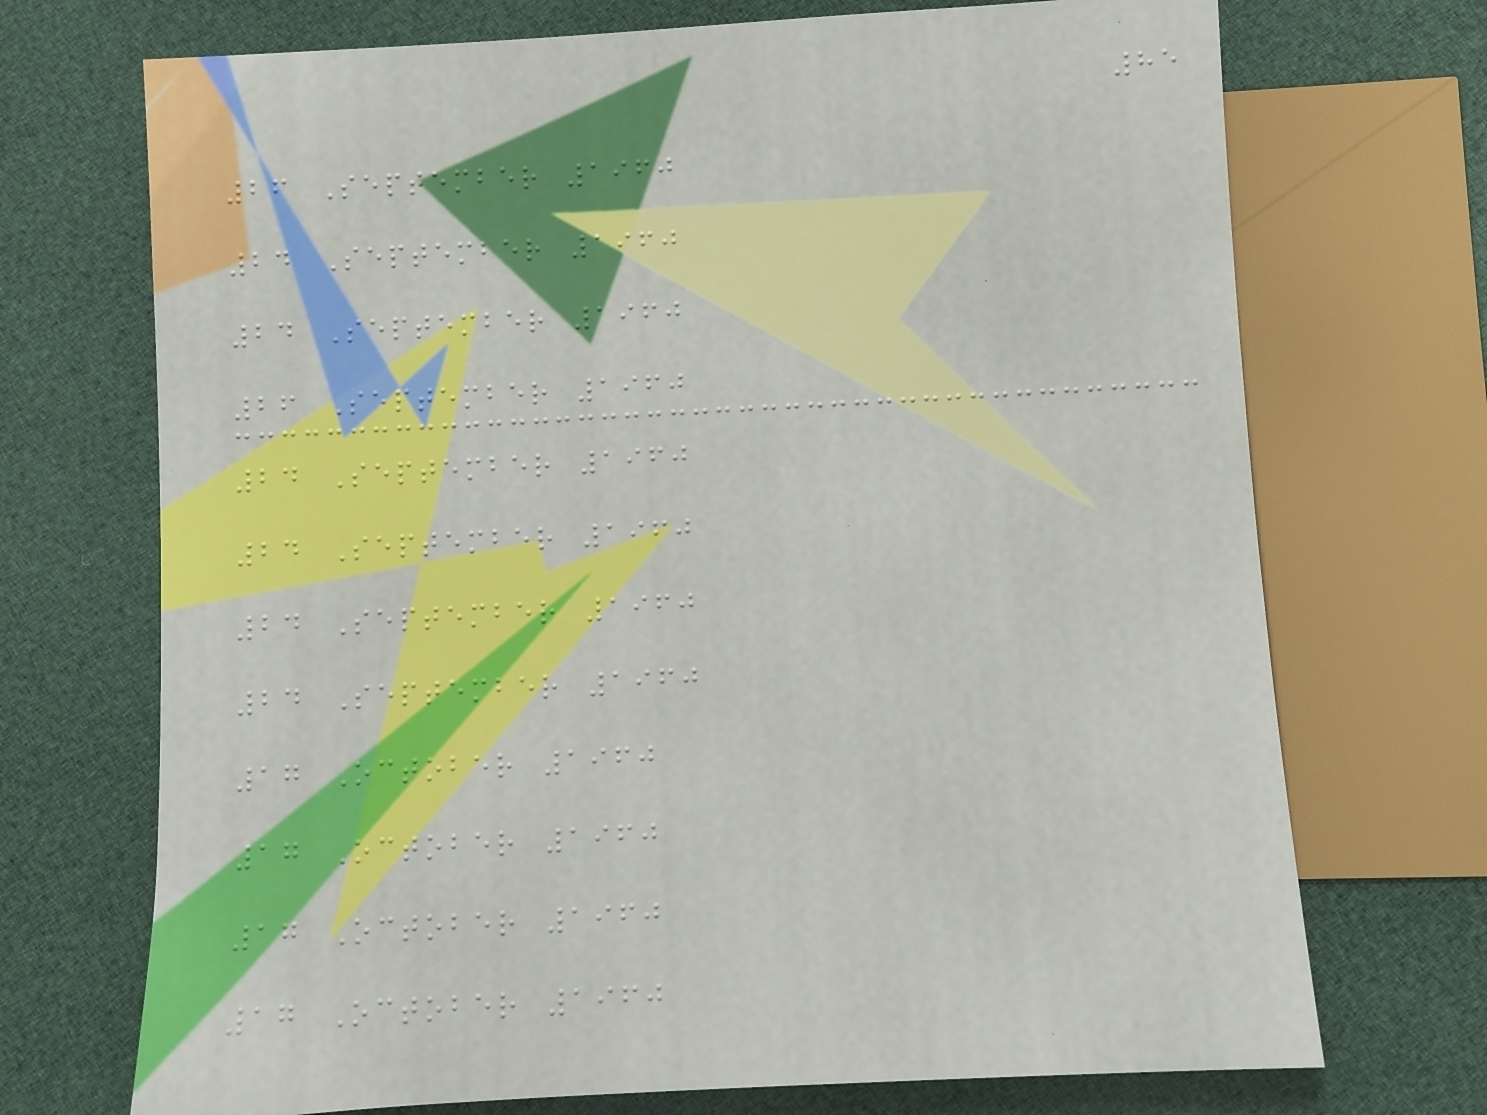85
26 September 1960
24 September 1960
24 September 1960
26 September 1960
24 September 1960
24 September 1960
24 September 1960
24 September 1960
17 October 1960
17 October 1960
17 October 1960
17 October 1960
